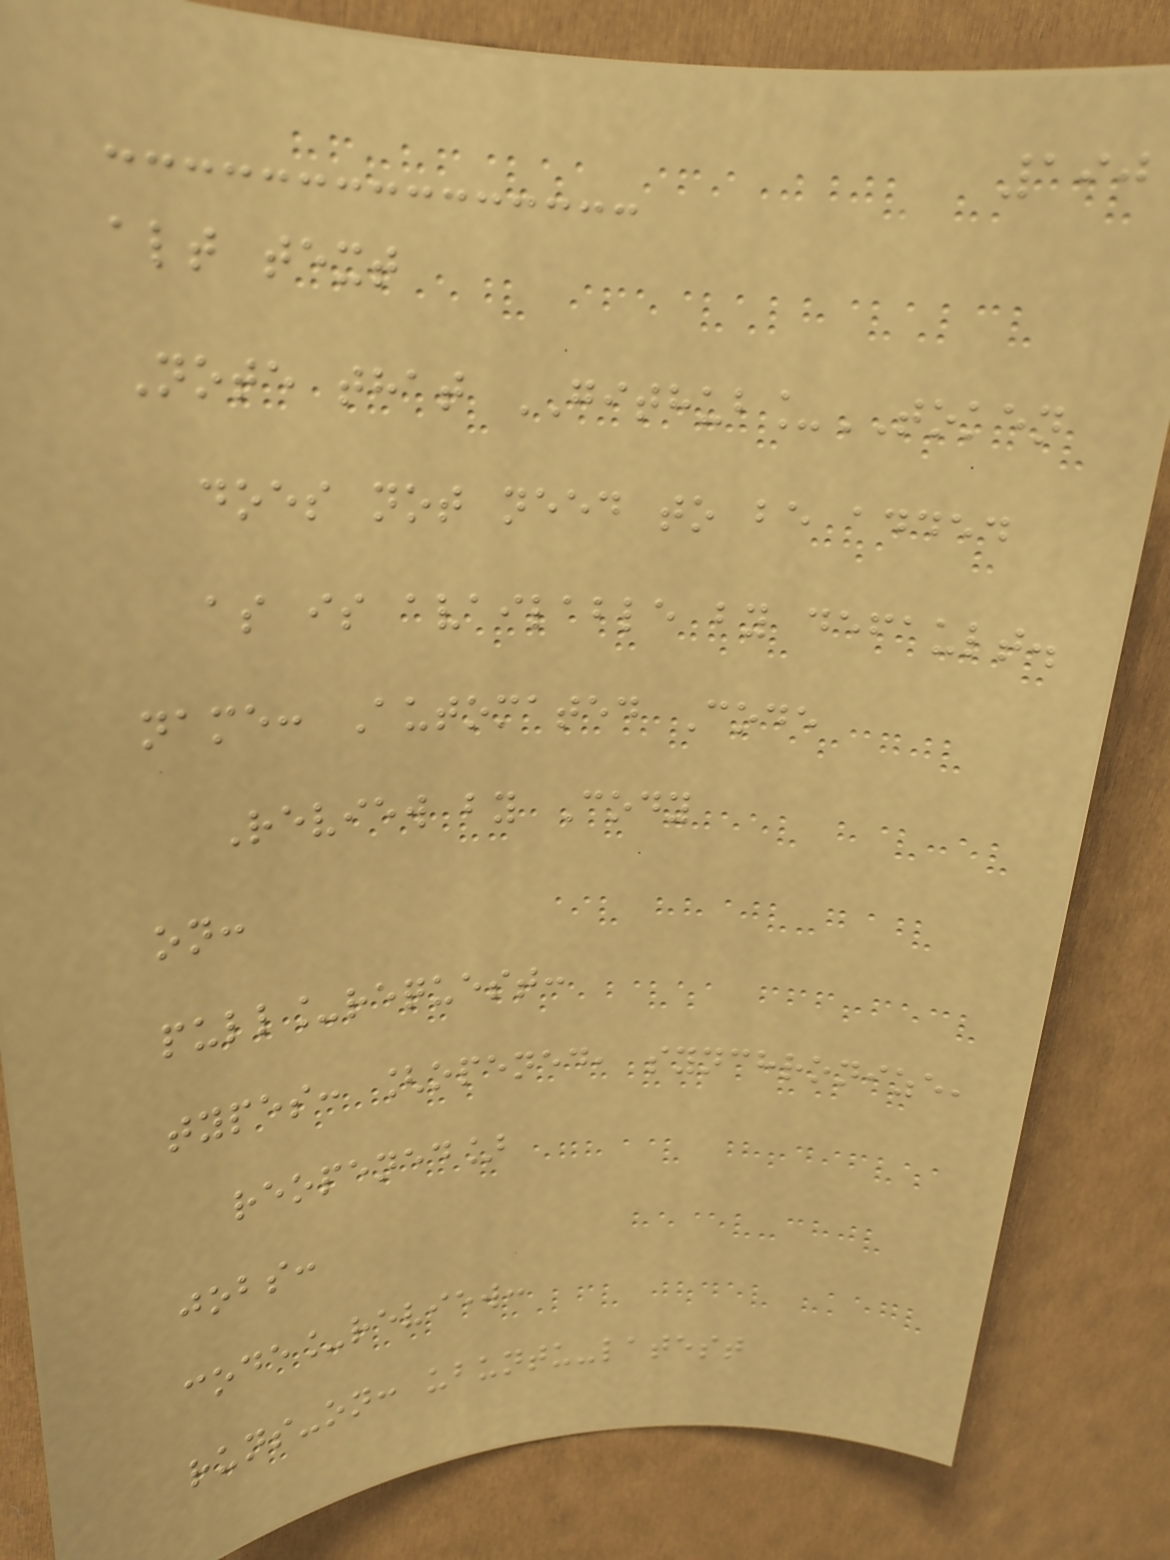190
alt text
Note that GITHUB_TOKEN
does not need to be added
as is available by default.
name: Automated Code
Review by Cody
on:
pull_request:
types: [opened, synchronize,
reopened]
jobs:
code_review:
runs-on: ubuntu-latest
